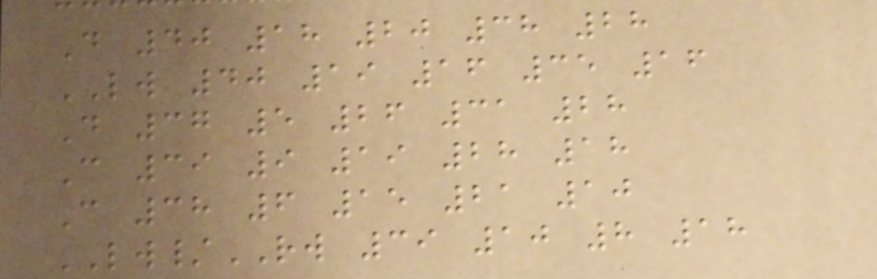D 40 18 20 38 28
LW 40 19 16 35 16
D 37 5 26 31 28
C 39 9 19 28 18
C 38 6 15 21 10
LW/RW 39 10 8 18
